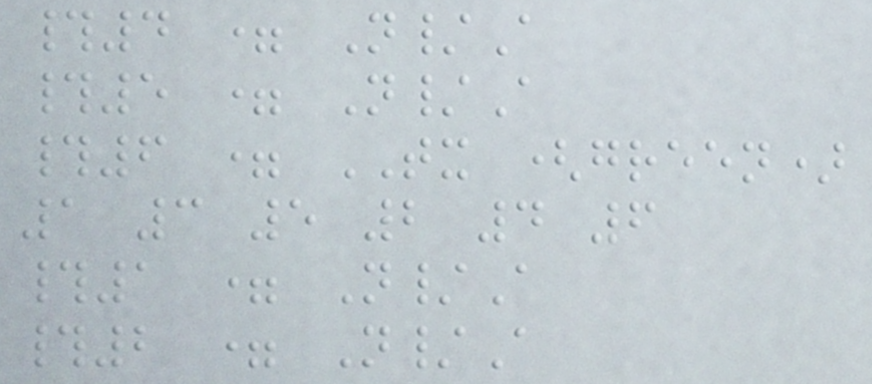#4 = N/A
#5 = N/A
#6 = TX (green)
1 3 5 2 4 6
#1 = N/A
#2 = N/A
